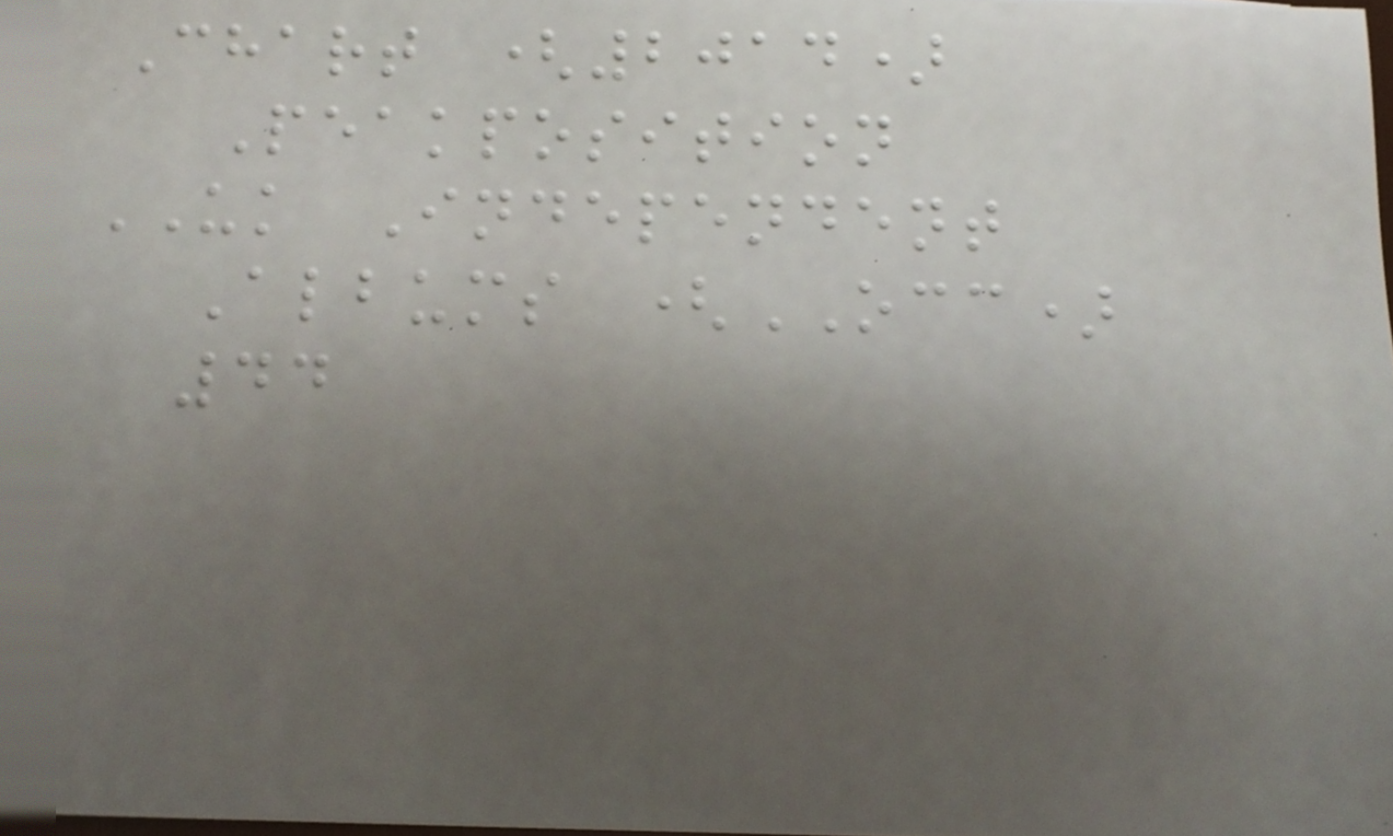Chart (2014)
Peakposition
UK Independent
Albums (OCC)
44
